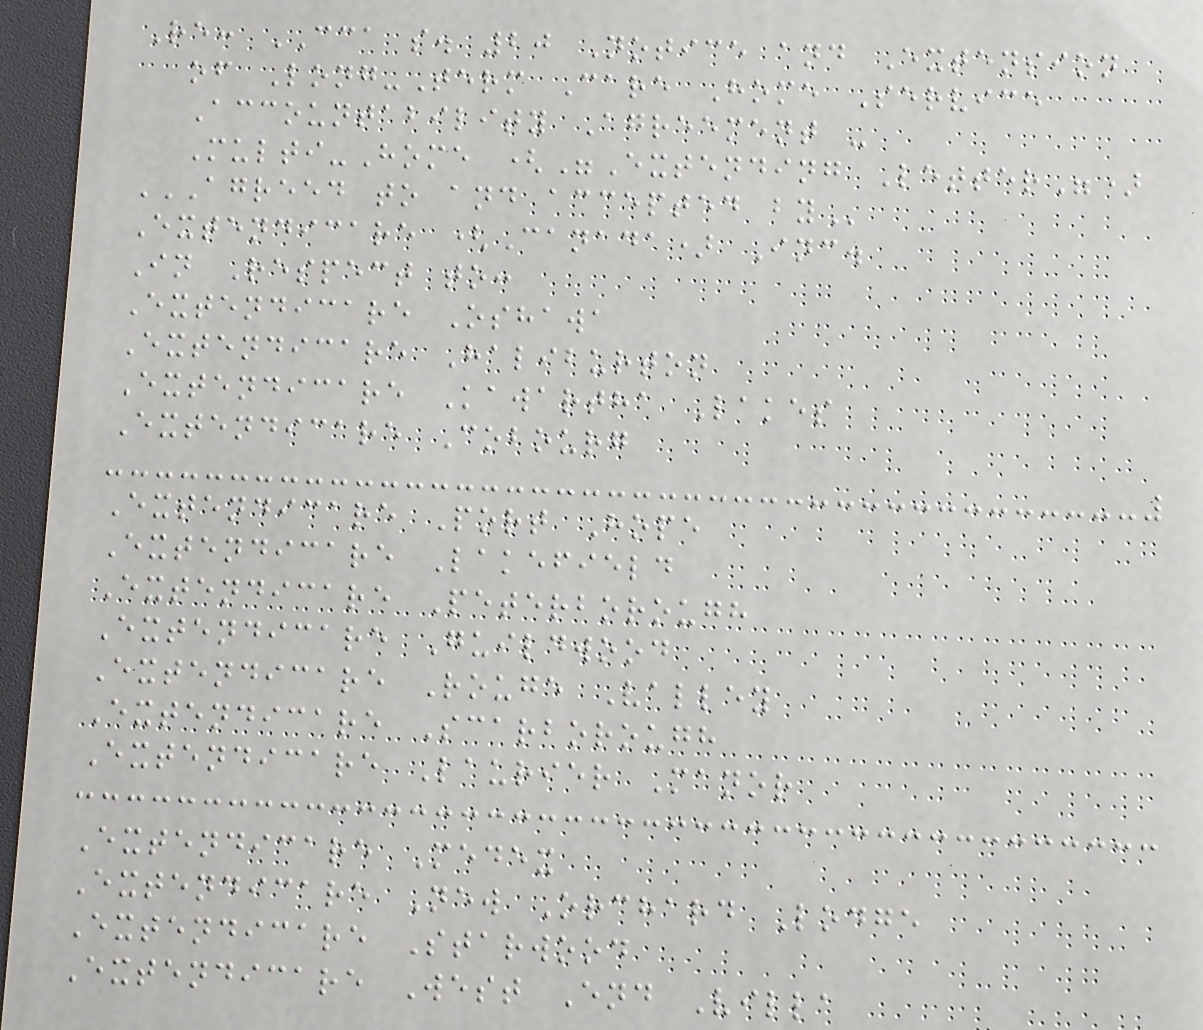Re: CCA s. 20 Notice and Extension
of Long-Term Care Home Service
Accountability Agreement -
Multi-Home ("Extending Letter")
AGREED TO AND ACCEPTED BY
Extendicare (Canada) Inc.
In Respect to:
Extendicare Oshawa
Extendicare Haliburton
Extendicare Kawartha Lakes
Extendicare Cobourg
Extendicare Port Hope
Extendicare Lakefield
Extendicare Peterborough
Extendicare Guildwood
Extendicare Rouge Valley
Extendicare Scarborough
Extendicare Laurier Manor
Extendicare Medex
Extendicare New Orchard Lodge
Extendicare Starwood
Extendicare West End Villa
